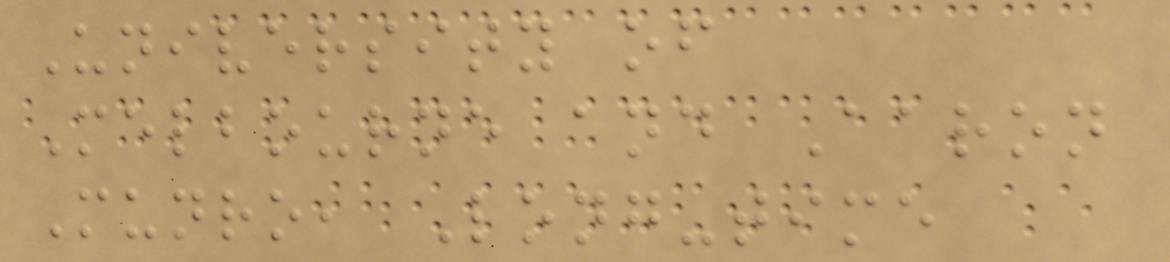University of
Melbourne and Aaron
Munro, Long-time
